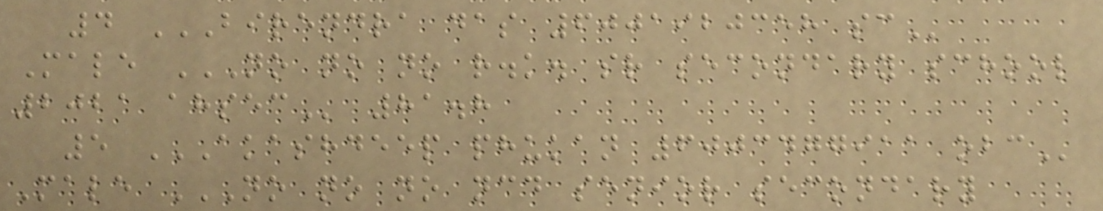4 BIRENDRA DAS 6001920358 SC
Male NO NO NO R.K. SR SECONDARY SCHOOL
2021 AHSEC 81.8
5 AKASHDEEP PHUKAN 6003477911 OBC
Male NO NO NO NCD SENIOR SECONDARY
